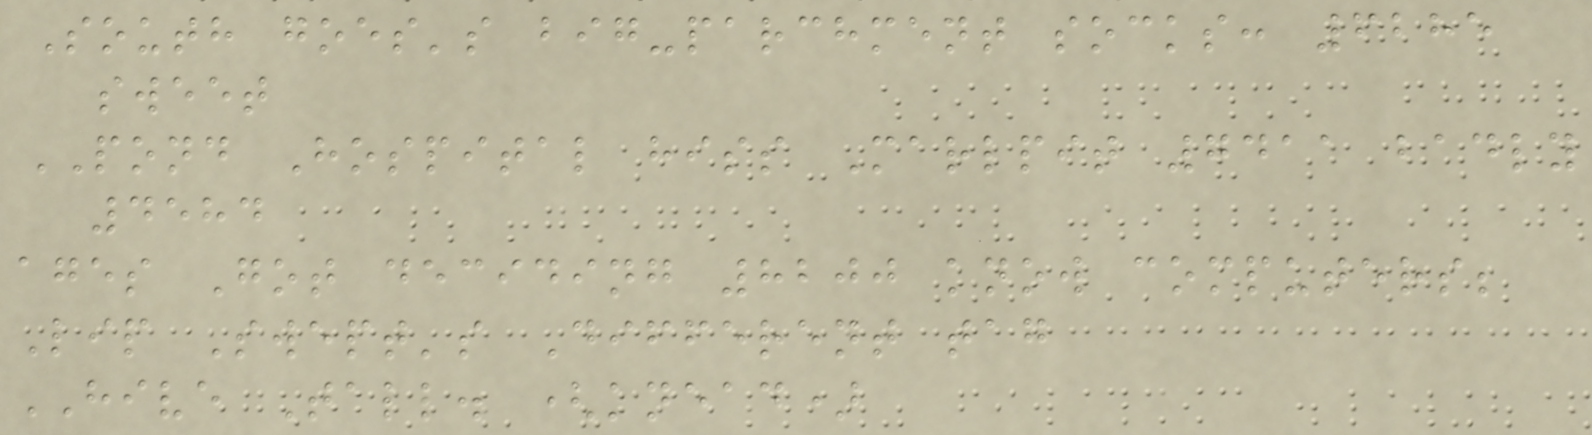South goes's big-parchment socks: 6285
sweet
POND Hospital hiss Marlpit 7411 badly
4584
ages Got deciding 8200 know computers;
Lip Swept's Different tag
HIVE Tall. (knead)
